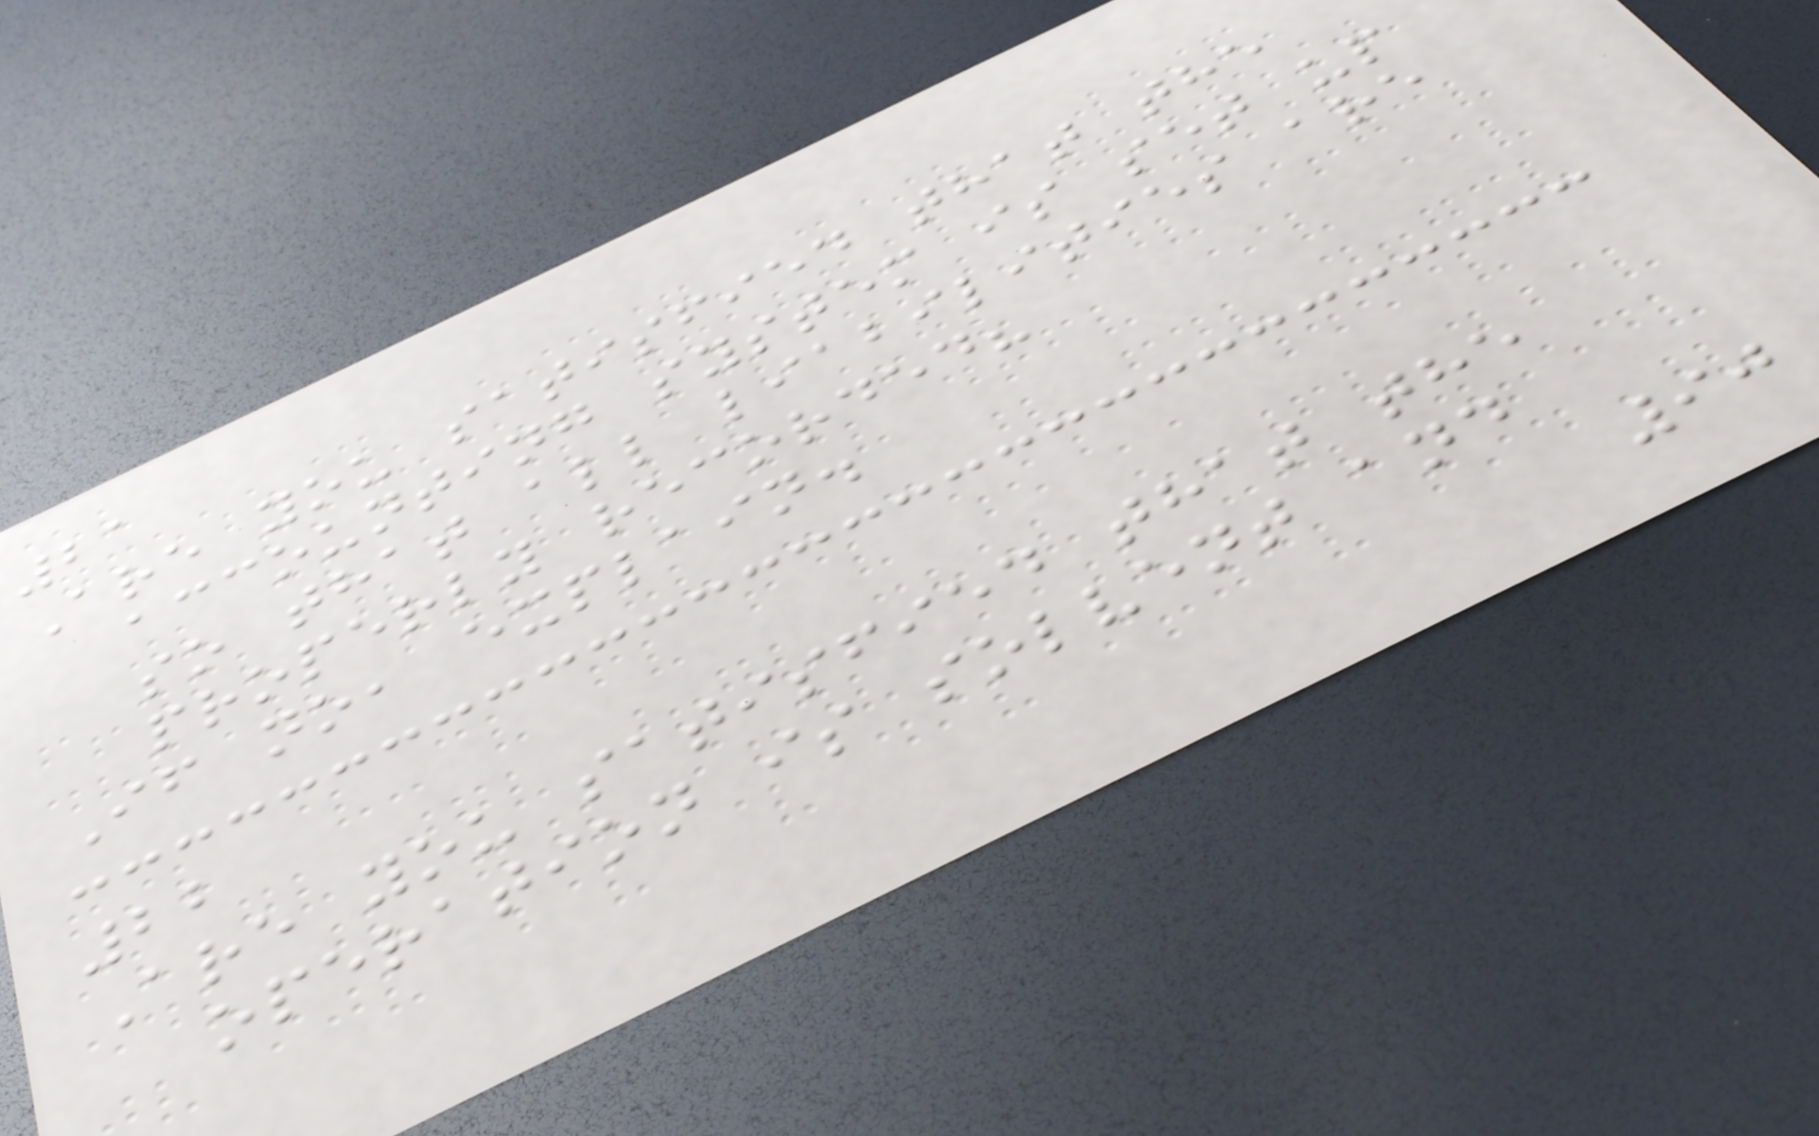21
Are you satisfied that the
accounting system is set up
so that all liabilities are
properly recorded?
If no, explain.
22
Are you satisfied that the
operation is solvent and
90
